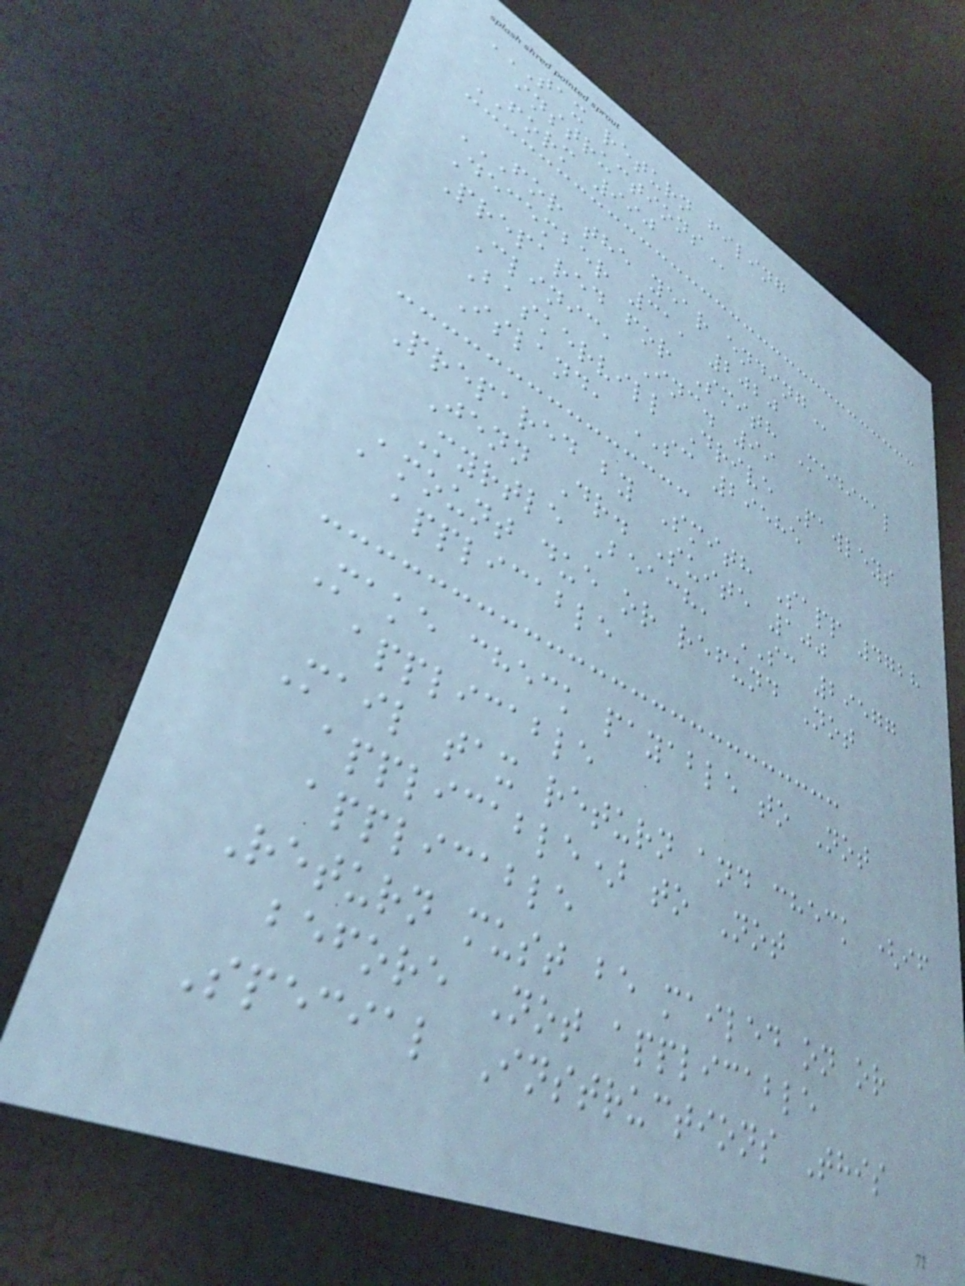TAX RETURN FILING
INSTRUCTIONS
FORM 990
FOR THE YEAR ENDING
December 31, 2020
Prepared for Smith Medical
Clinic, Inc. 99
Baskervill Drive Pawleys
Island, SC 29585
Prepared by Smith Sapp 4728
Jenn Dr. Suite 100
Myrtle Beach, SC 29577
Amount due or refund Not
applicable
Make check payable to Not
applicable
Mail tax return and check (if
applicable) to Not
applicable
Return must be mailed on or
before Not applicable
Special Instructions This
